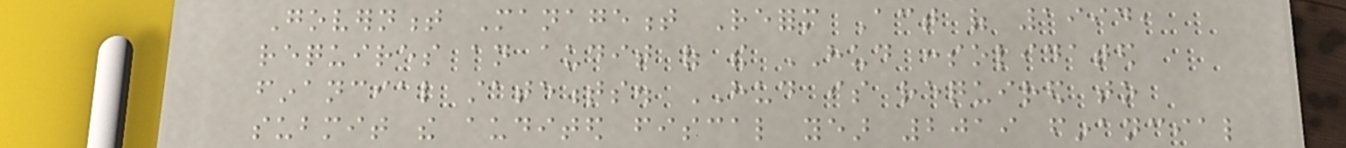Government Management Reform Act of 1994,
requires an audit of the HUD consolidated
financial statements. HUD is required to
submit the audited fiscal year 2019 financial
